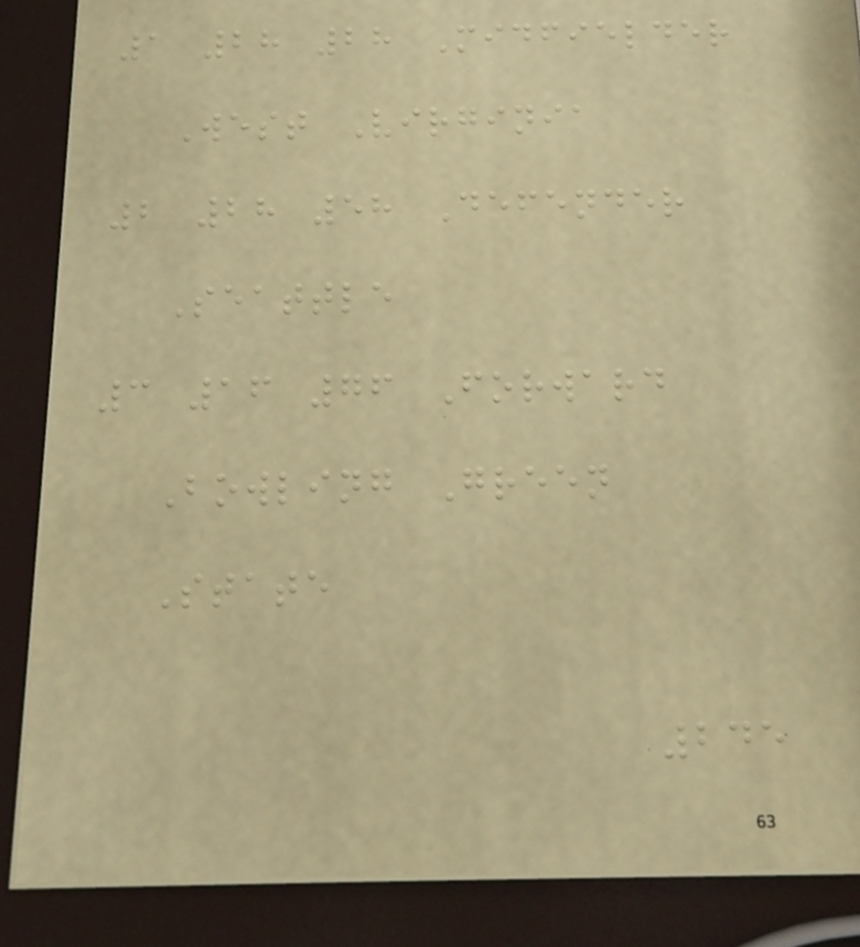1 28 28 Midfielder
West Virginia
2 28 58 Defender
Seattle
3 16 76 Forward
Bowling Green
State
245
